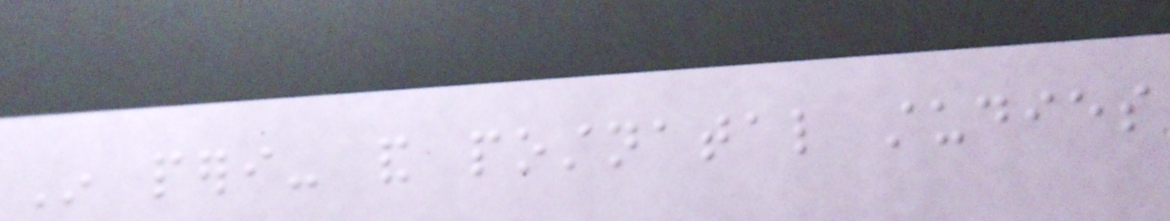In peri- and postnatal studies
